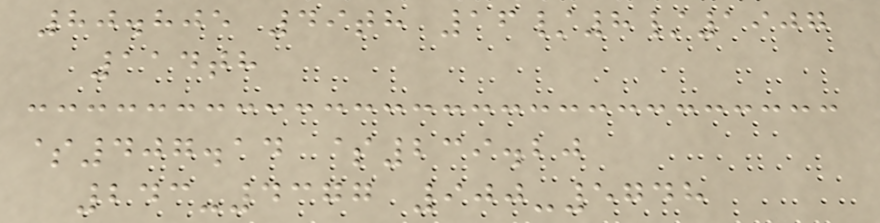80.805 49th 16/8/1907
114th
$407.14 $239.20
243-4377 900-5748
